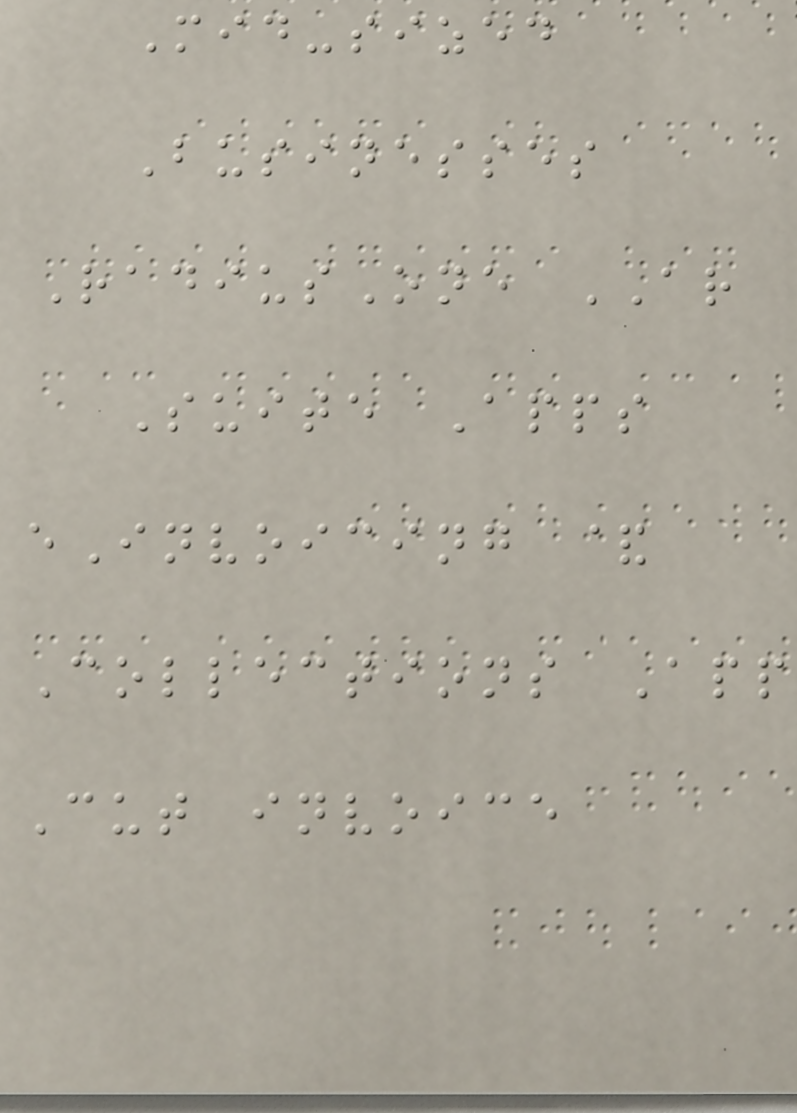Mid-sized
Businesses
RadiusOne AR
Suite Apps
eInvoicing &
Collections App
Cut invoice
